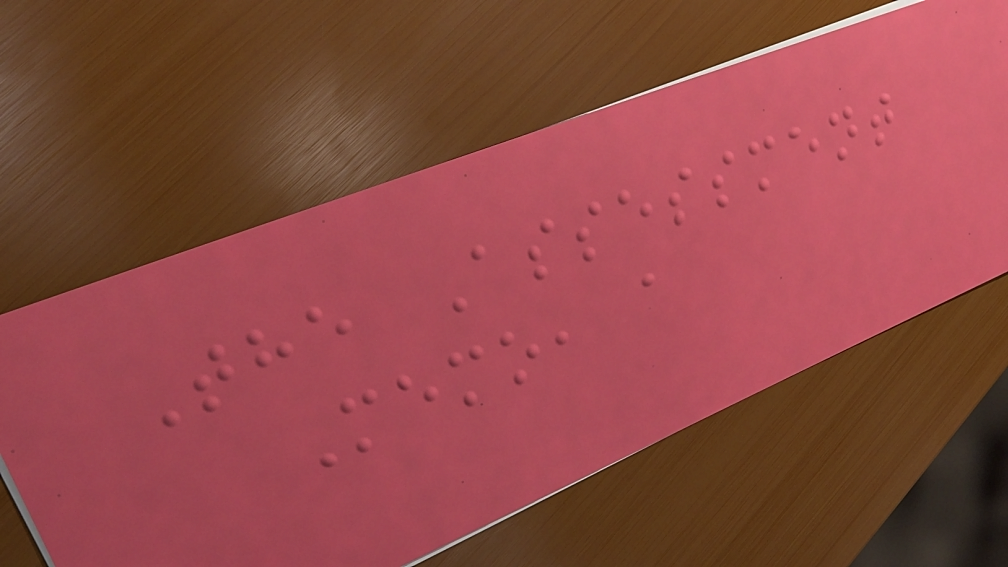The Assessment
Memo, a
